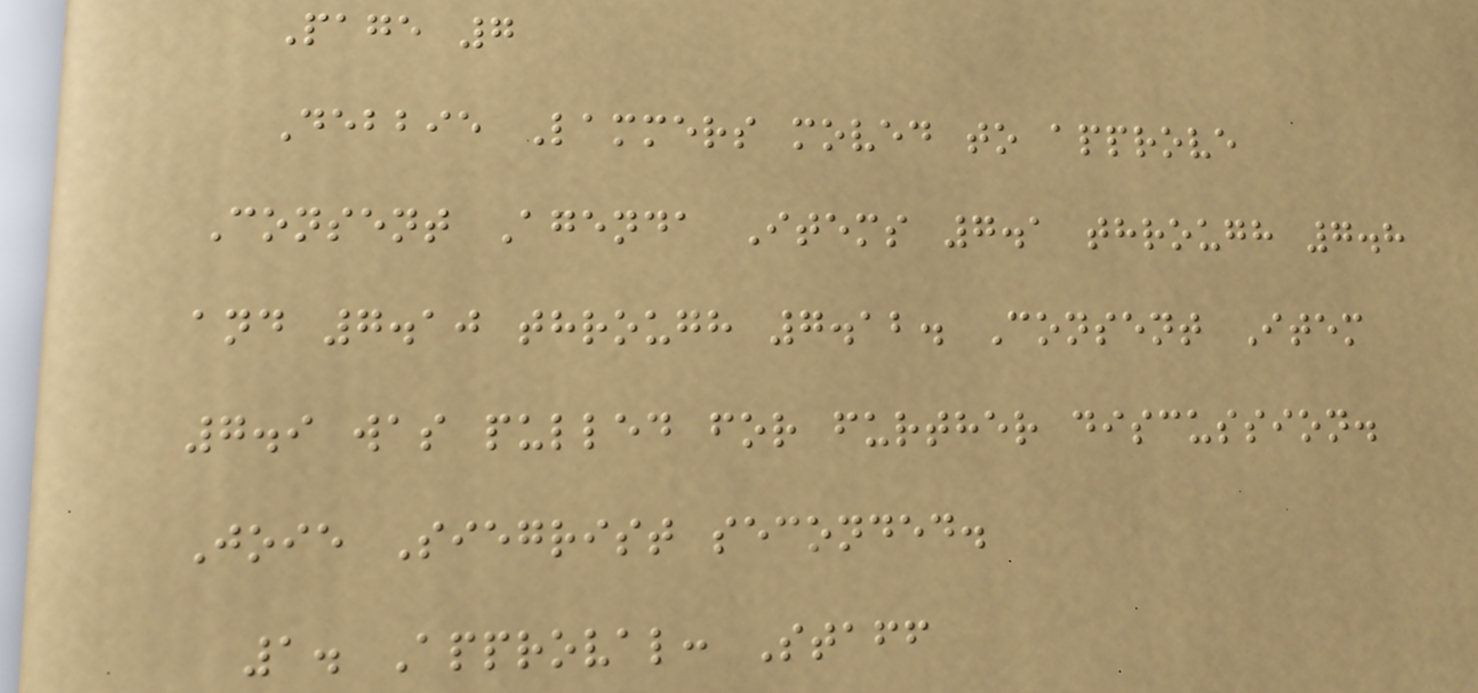Page 7
Debbie Lammers moved to approve
Consent Agenda Items 7.1 through 7.8
and 7.10 through 7.12. Consent Item
7.9 was pulled for further discussion.
Joie Siegrist seconded.
1. Approval: Staff
